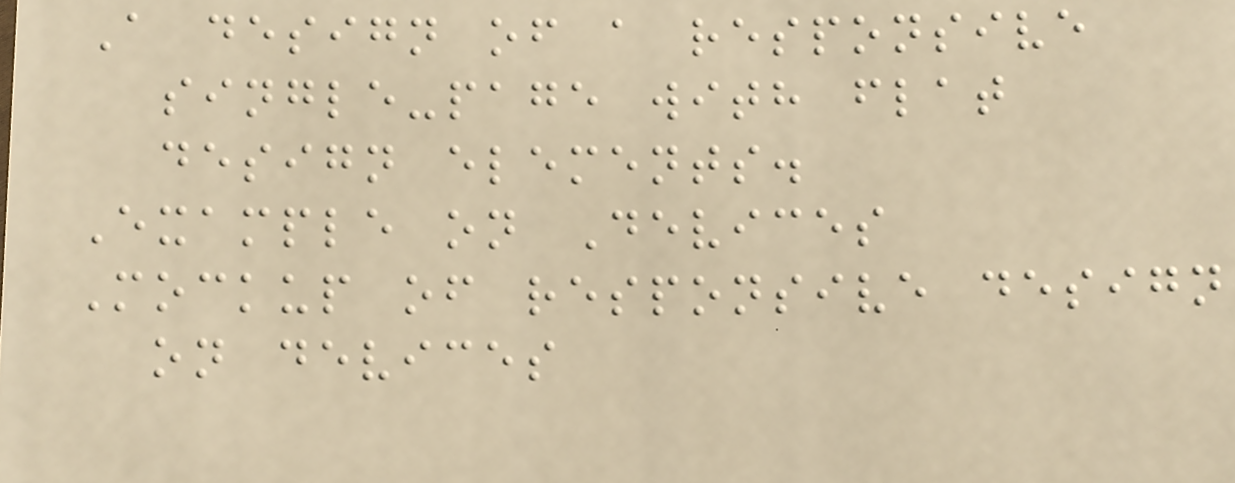A design of a responsive
single-page with flat
design elements.
Example on Devices
Mockup of responsive design
on devices
